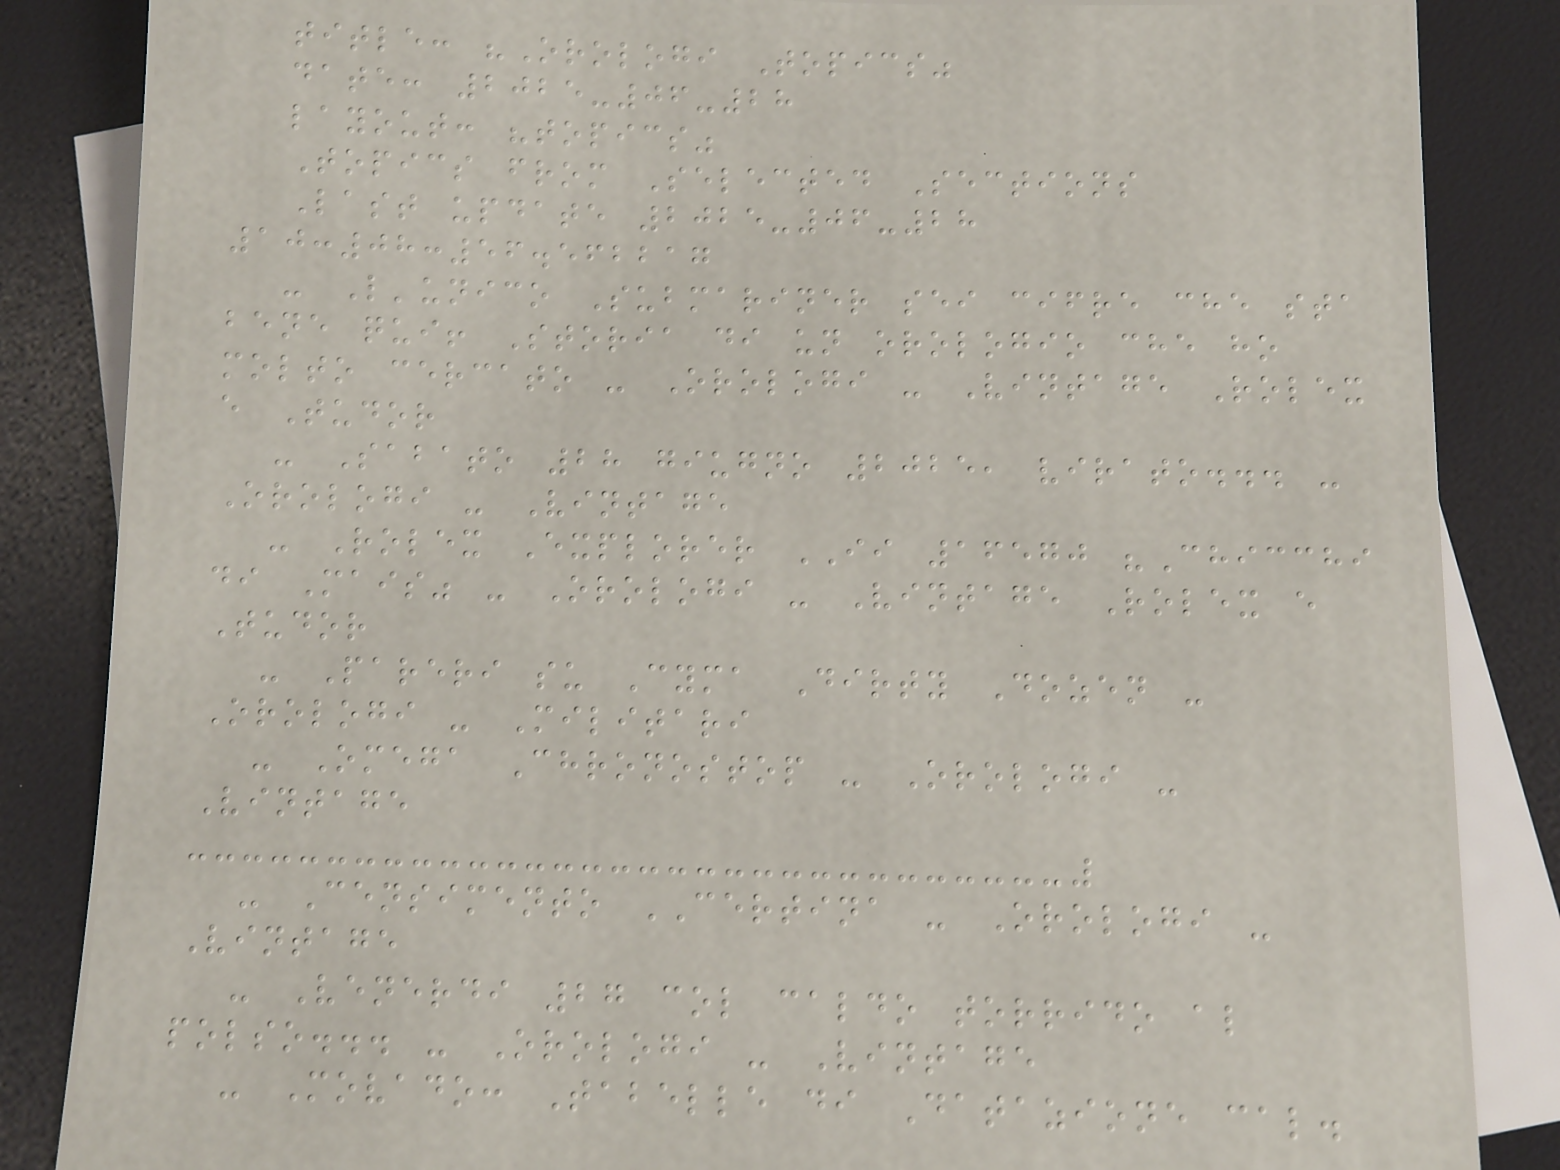title: "Orologi Topics"
date: 2025-06-28
layout: "topics"
Topics from Selected Sections
Last update 2025-06-28
10:08:56.562217
- L'unico Submariner sei cifre che sta
bene qui! Storia di un orologio che ho
molto cercato - Orologi - Vintage Rolex
e Tudor
- Sabato 28 giugno 2025, virato... -
Orologi - Vintage
- Rolex Explorer II 16570 "Chicchi
di Mais" - Orologi - Vintage Rolex e
Tudor
- Pareri su Cyma Dirty Dozen -
Orologi - Militari
- Omega Chronostop - Orologi -
Vintage
- Censimento CERTINA - Orologi -
Vintage
- Venerdi 27 col caldo torrido al
polso... - Orologi - Vintage
- Movado: Tabelle di Datazione cal.
